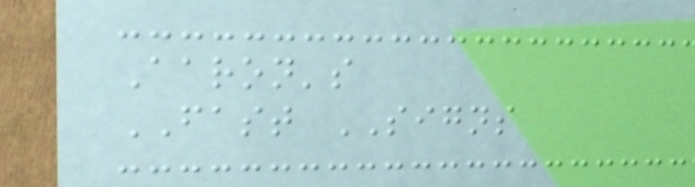Aaron's
FAST SIGNS
